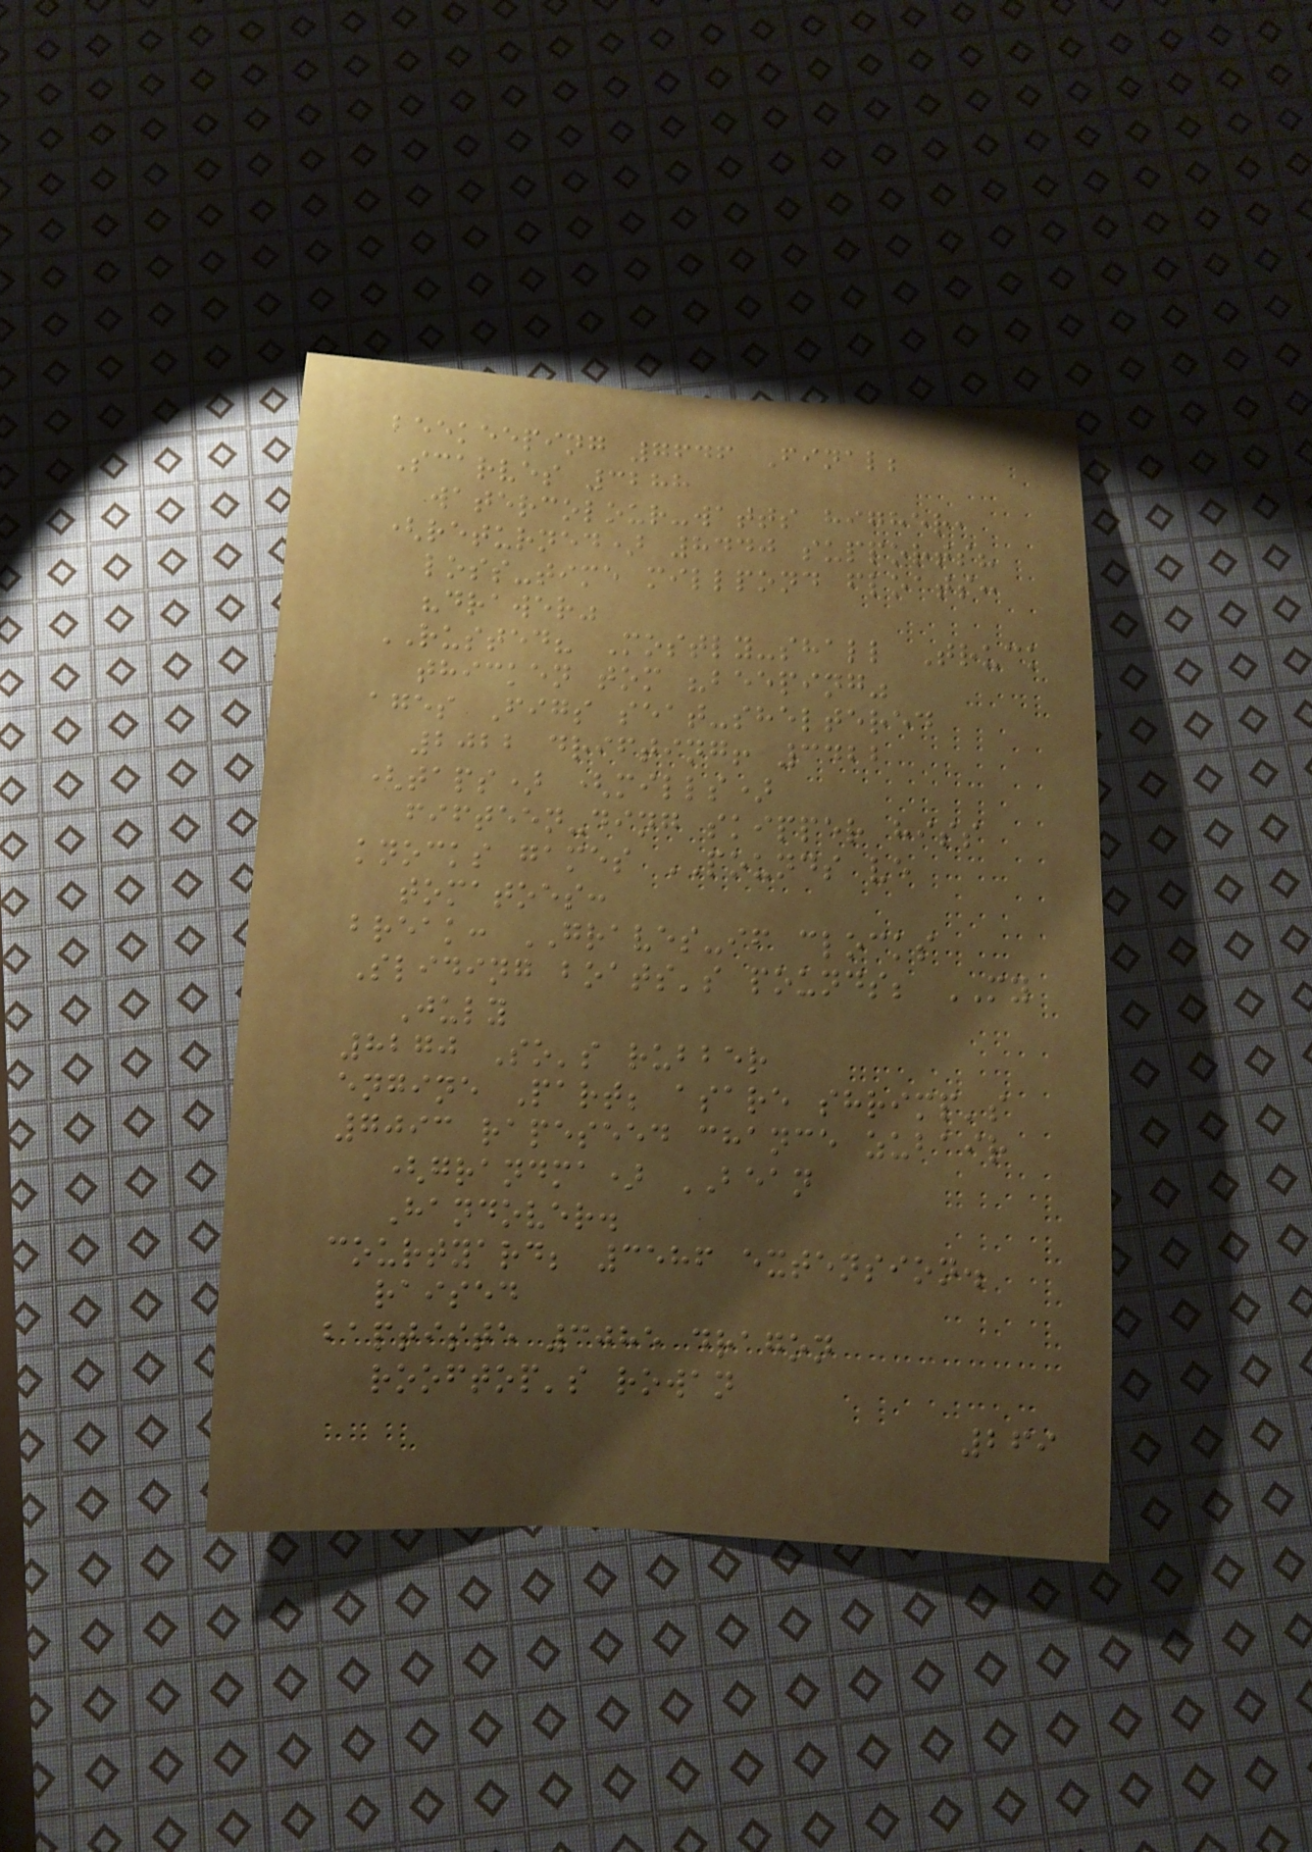beekeeping 7646 Final;
Scarves 3288
watercolour-watts higher,
(returned) 8440 supports?
loss-time millpond floats:
"drawer"
RUSTED? Mostly-shall Truck
thicken tom "beeping"
ages Figs seat-sheltered
2022 drifting! 3422
(taps) (mills)
fifteen-ding skipper hiss
knocks games POUNDS ve
tomatoes:
break: GRAVES-if clocks
Sliding boats's pounds; MY
July
8270 So's rubber
engine Part; asare shrimp's
7093 rapeseed chance zubair
(grandma) BEAN
Handover.
courtyard; 3586 extension.
raised
baptiste 3085 dragon
rooftop's rowan
269
